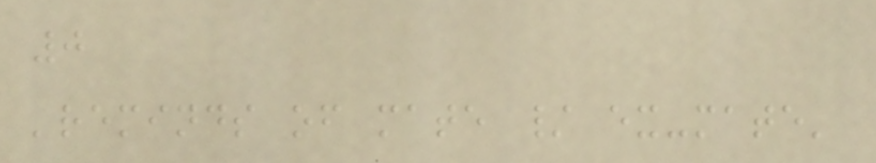0
'reminds of mate / ex-mate'
